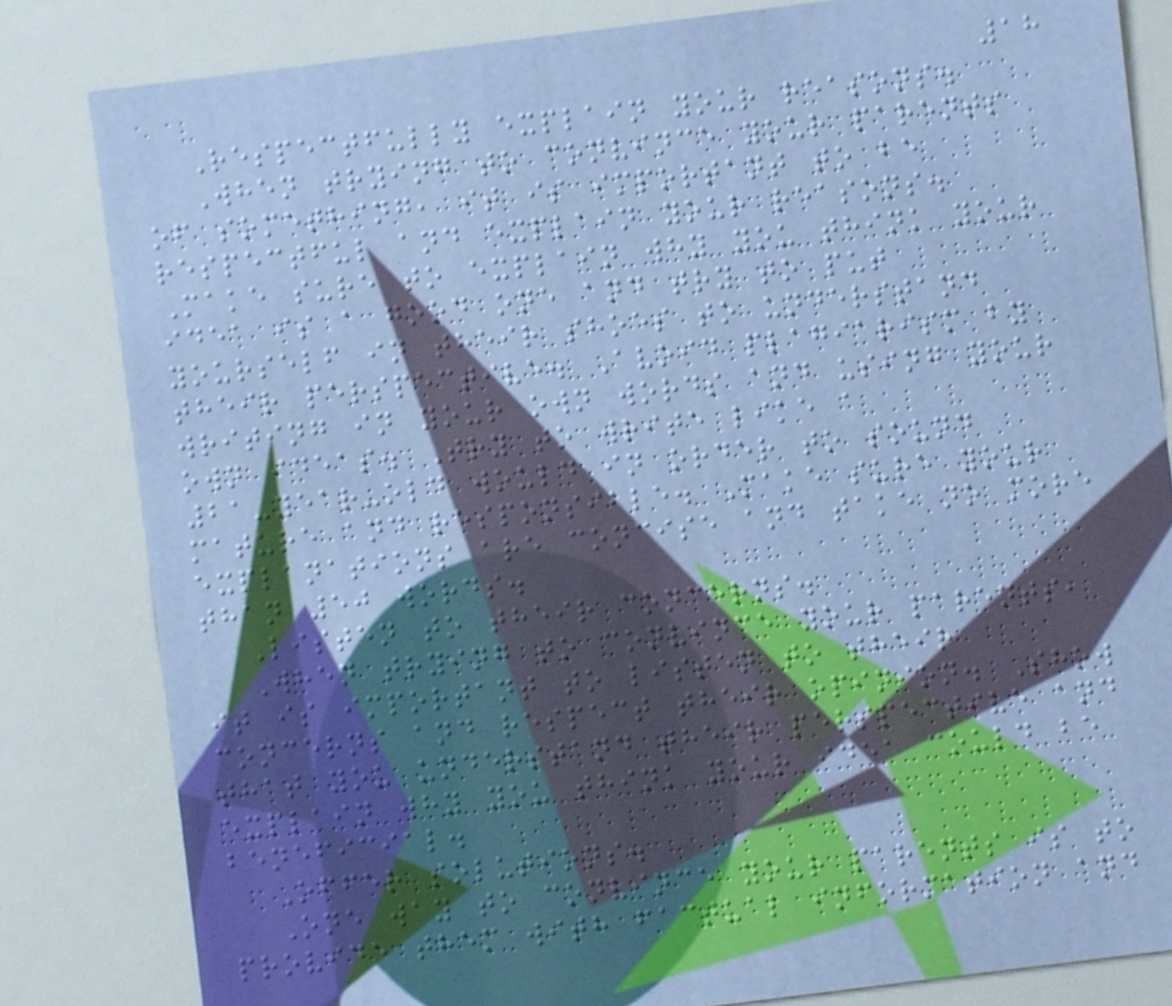18
Respectfully explain your reasons.
When trying to convince your parents
of something, it is important to be
respectful and explain your reasons.
Make sure to explain why you think your
idea is a good one and try to put
yourself in their shoes to understand
their perspective. Avoid plagiarism by
writing in your own words and using your
own ideas. Try to write like a
21-year-old would in order to sound
mature and responsible. Make sure your
explanations are concise and take no more
than 50 words.
Listen to their concerns.
When trying to convince your parents,
it is important to listen to their
concerns and respect their opinion. Show
that you understand their perspective and
explain why you think your idea could be
beneficial.
Offer solutions.
One way to convince your parents is to
provide them with factual information and
